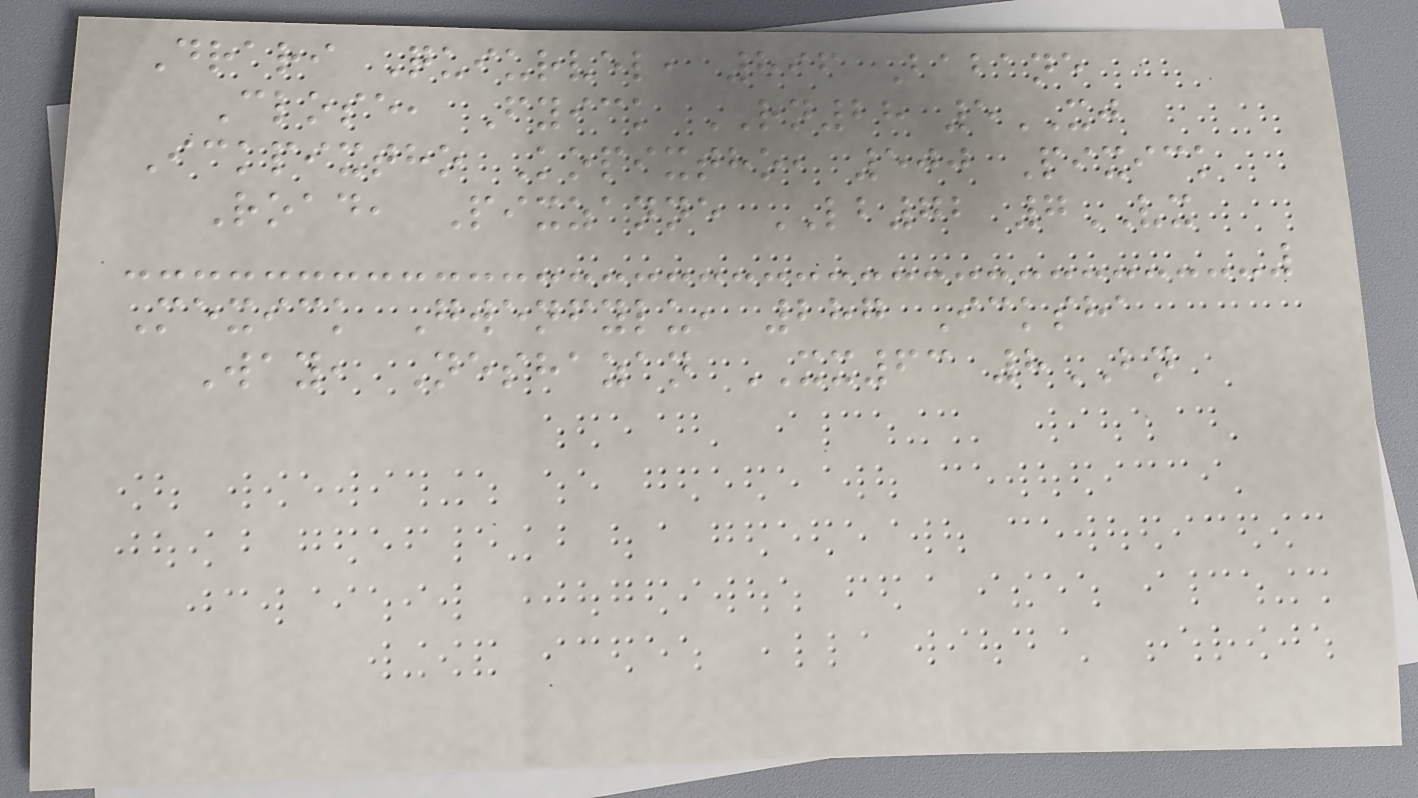Drari Quiurvel, 896 Babane
Close, Fyick RN28 5XJ
Ickpixtho Kopixtho, 500 Pixick
Road, Pixzanne LB72 7VX
Mexick Gwenfylu, 287 Icksha
Way, Neshazan XX63 8BN
